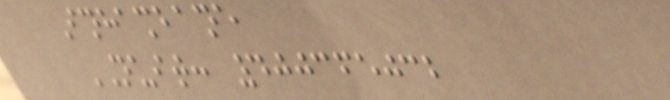Inhambane
NUIT: 400365032
